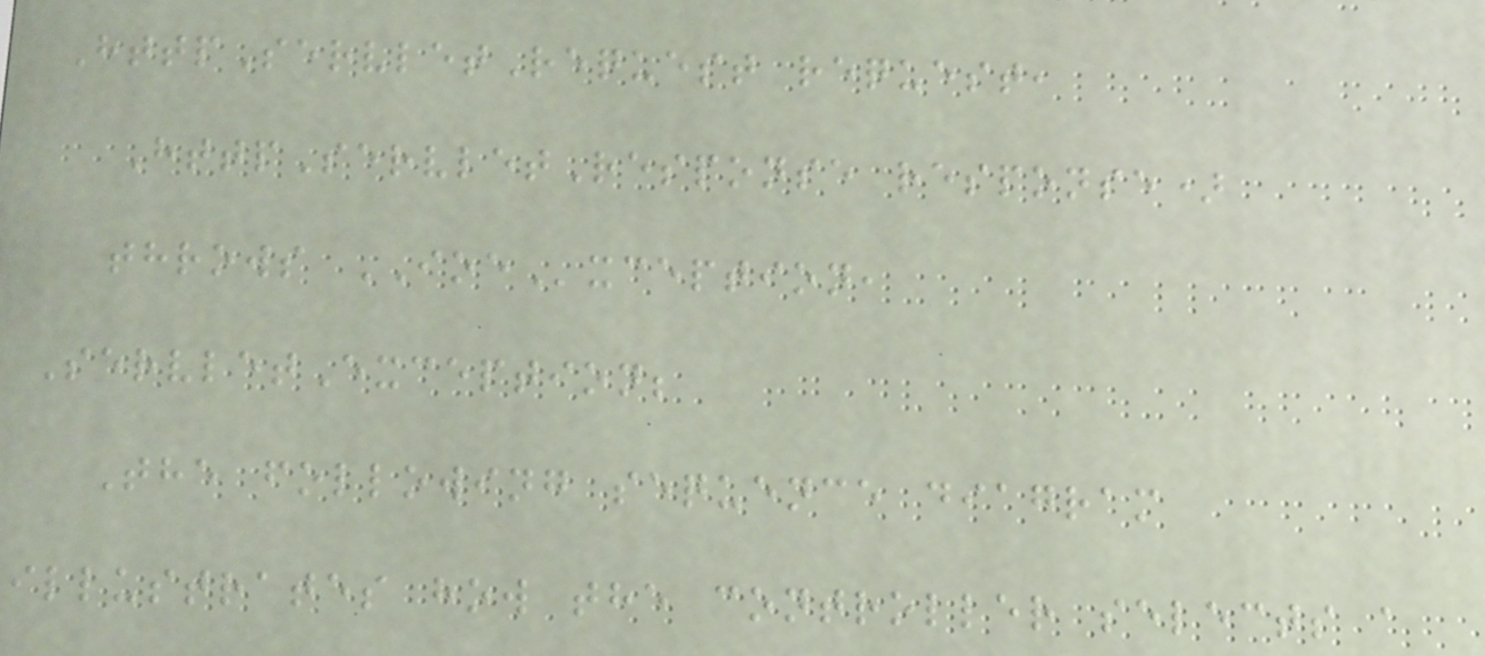HttpServletRequest request,
HttpServletResponse response)
throws IOException,
ServletException;
The following sequence diagram
illustrates how the controller selects a
